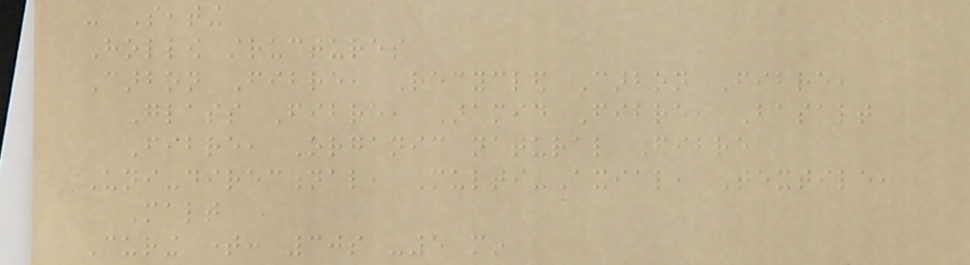- Seating
Hollow structures
Carbon Fibre, Recycled Carbon Fibre,
Glass Fibre, Aramid Fibre, Basalt
Fibre, Organic natural Fibre
Uni-directional, Multi-Axial, Textile,
Malt
Curing time: 30s -5 min
